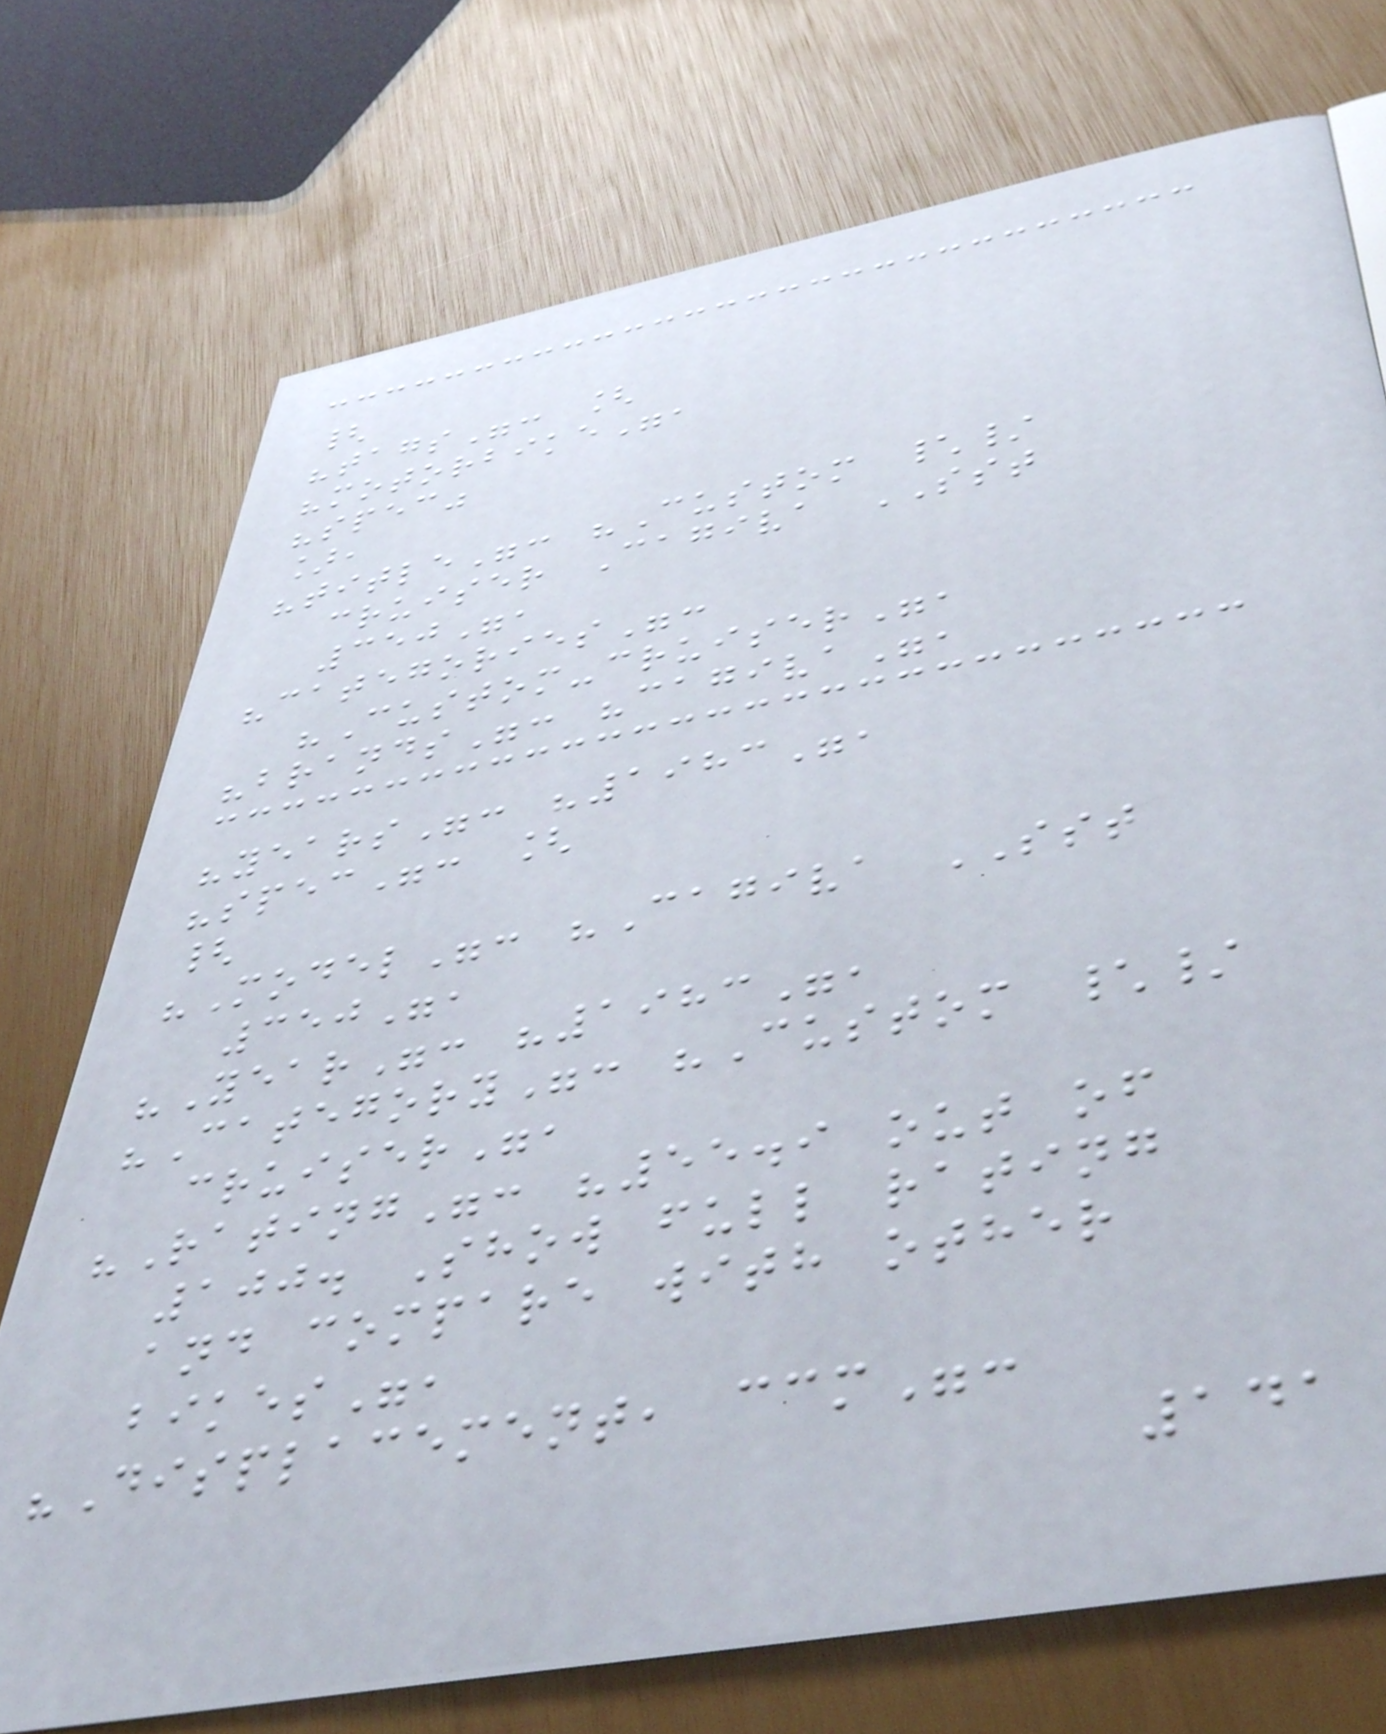{
"tags": [
"motorbike",
"spec"
],
"title": "Custom \/
cruiser Cagiva SST
350",
"categories":
"Custom-cruiser",
"brands": "cagiva",
"years": "1983",
"spec": [
{
"Model": "Cagiva SST
350",
"Year": "1983",
"Category": "Custom \/
cruiser",
"Rating": "55.9 out of
100. Show full rating
and compare with other
bikes",
"Displacement, ccm":
141
